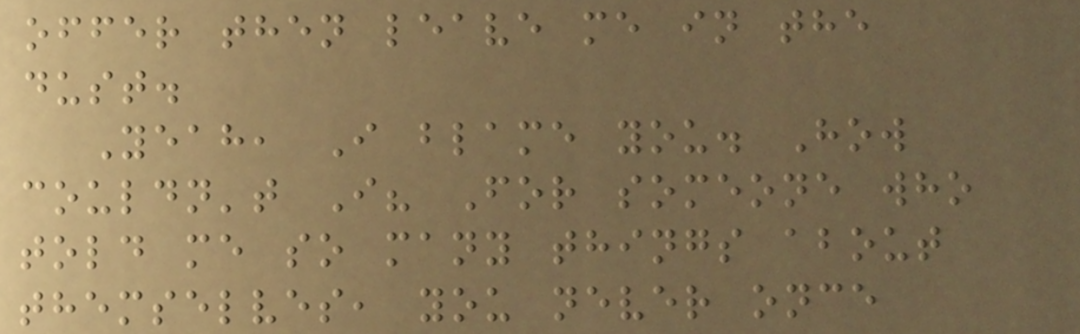offer then leave me in the
dust.
Yeah, I blame you. How
couldn't I? For someone who
told me so many things about
themselves, you never once
